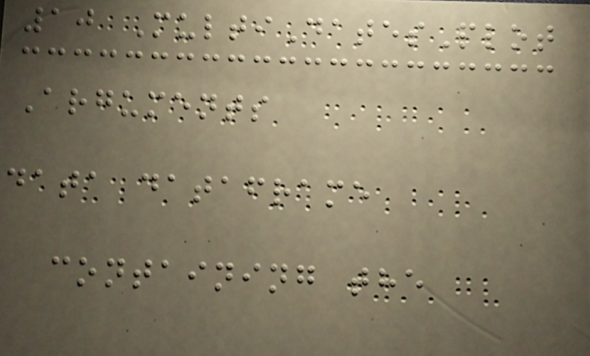10 MultiDatesPlot
Arguments
data dataframe
containing the
